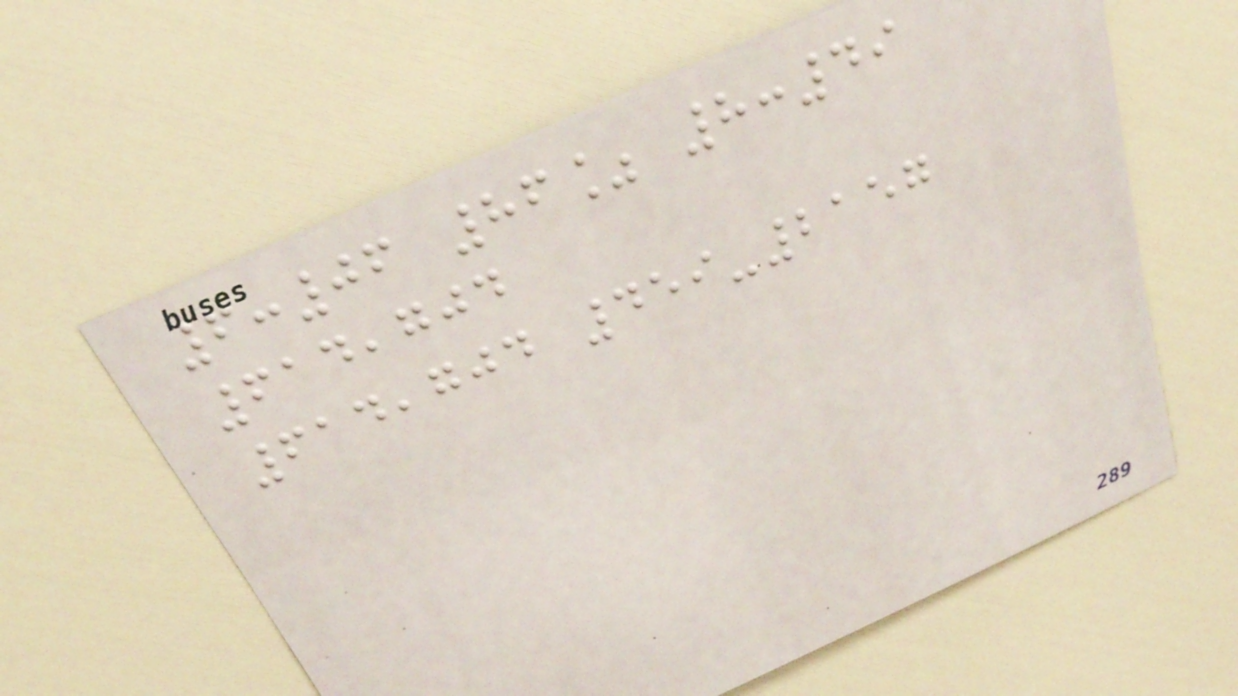6:06 86% 8:49
614,704
614,704 459-2157
